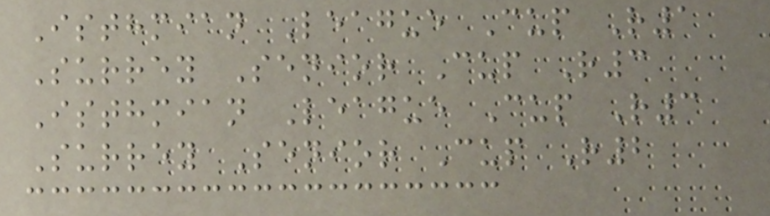Isthmian League Cup R1
Surrey Senior Cup R3
Isthmian League Cup R3
Surrey Senior Cup R2
